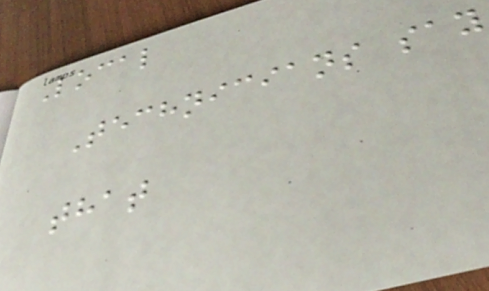Local
Technicians say
that
